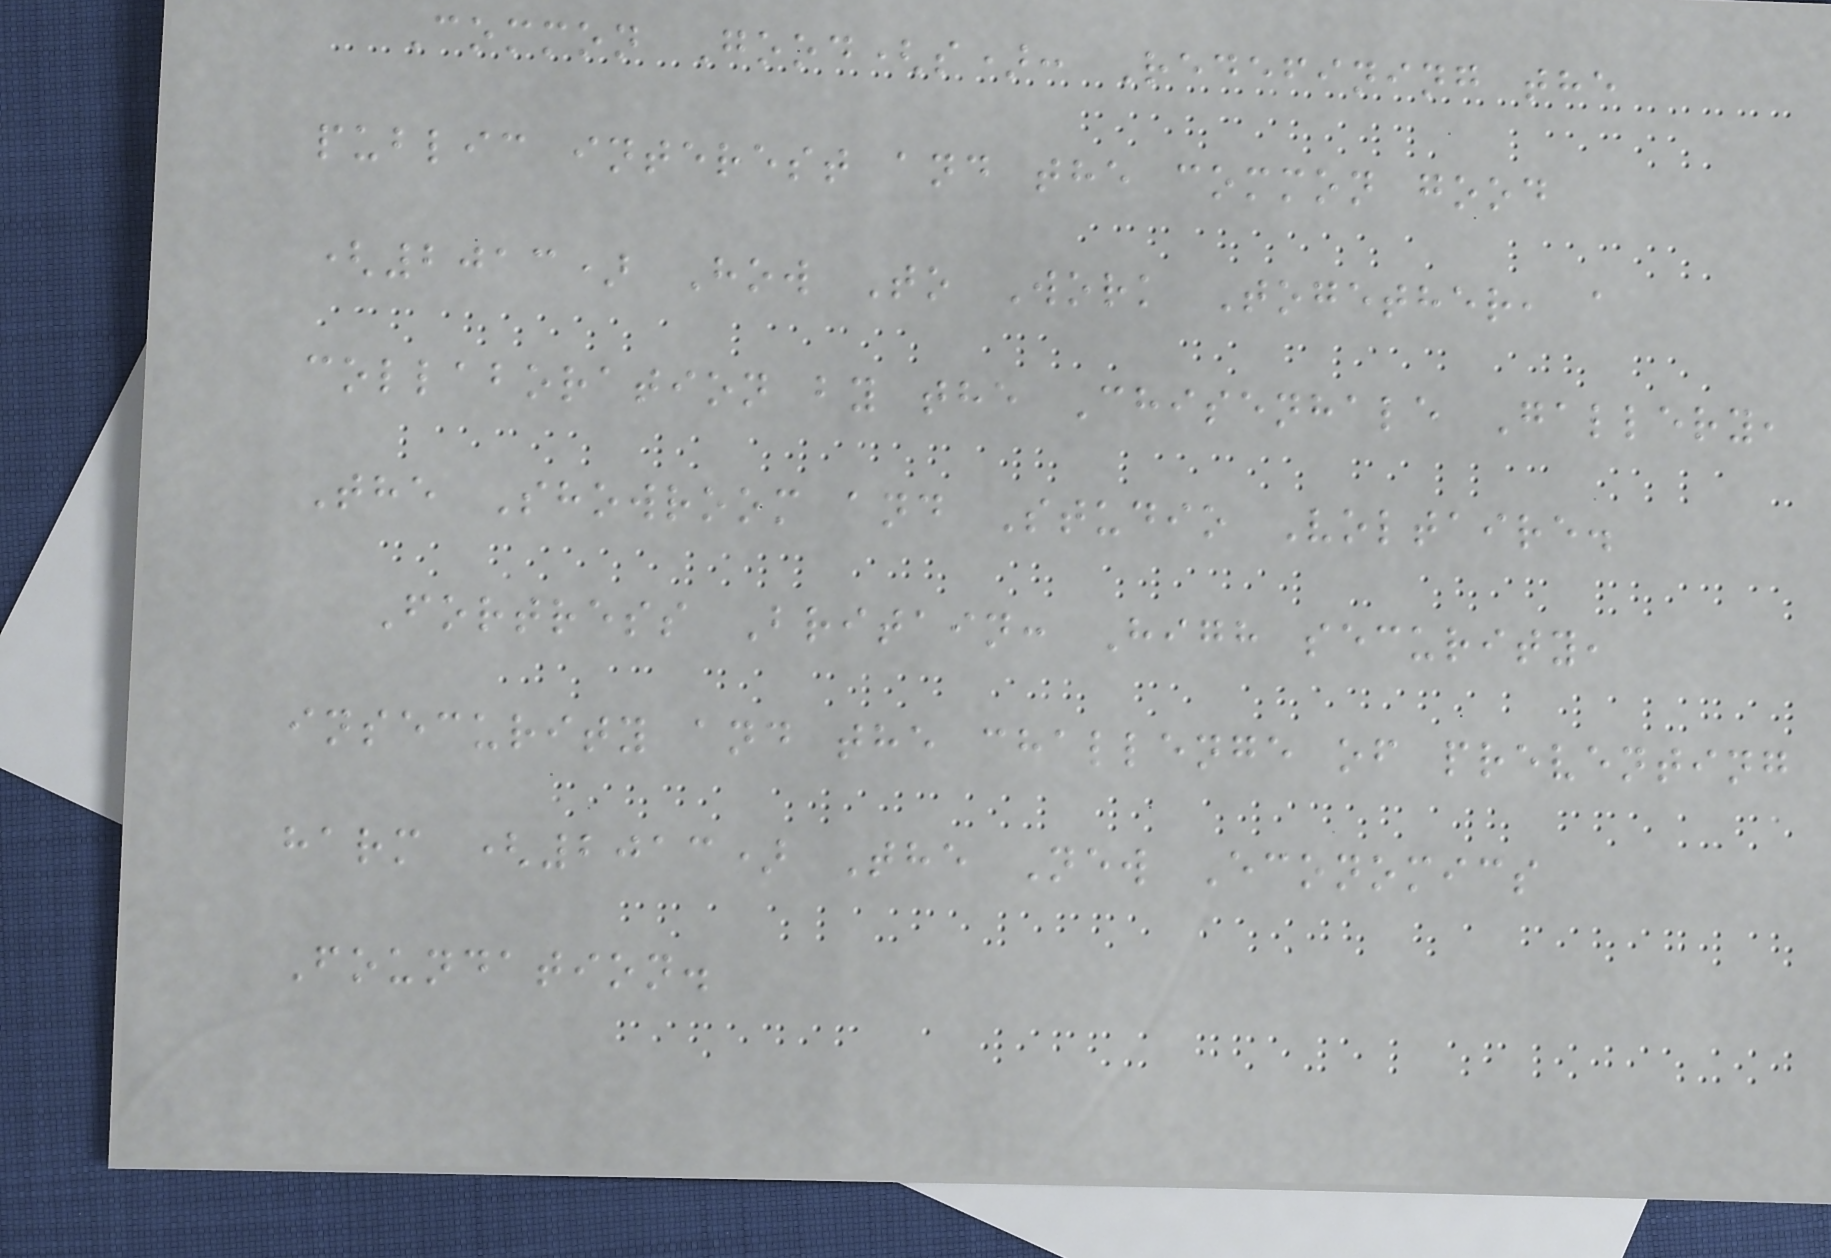Common Good(s): Redefining the
public interest and the common good
(2013) How To Work Together, a
collaboration by the Chisenhale Gallery,
The Showroom and Studio Voltaire.
Fortress Britain: High security,
insecurity and the challenge of preventing
harm (2013) The New Economics
Foundation.
